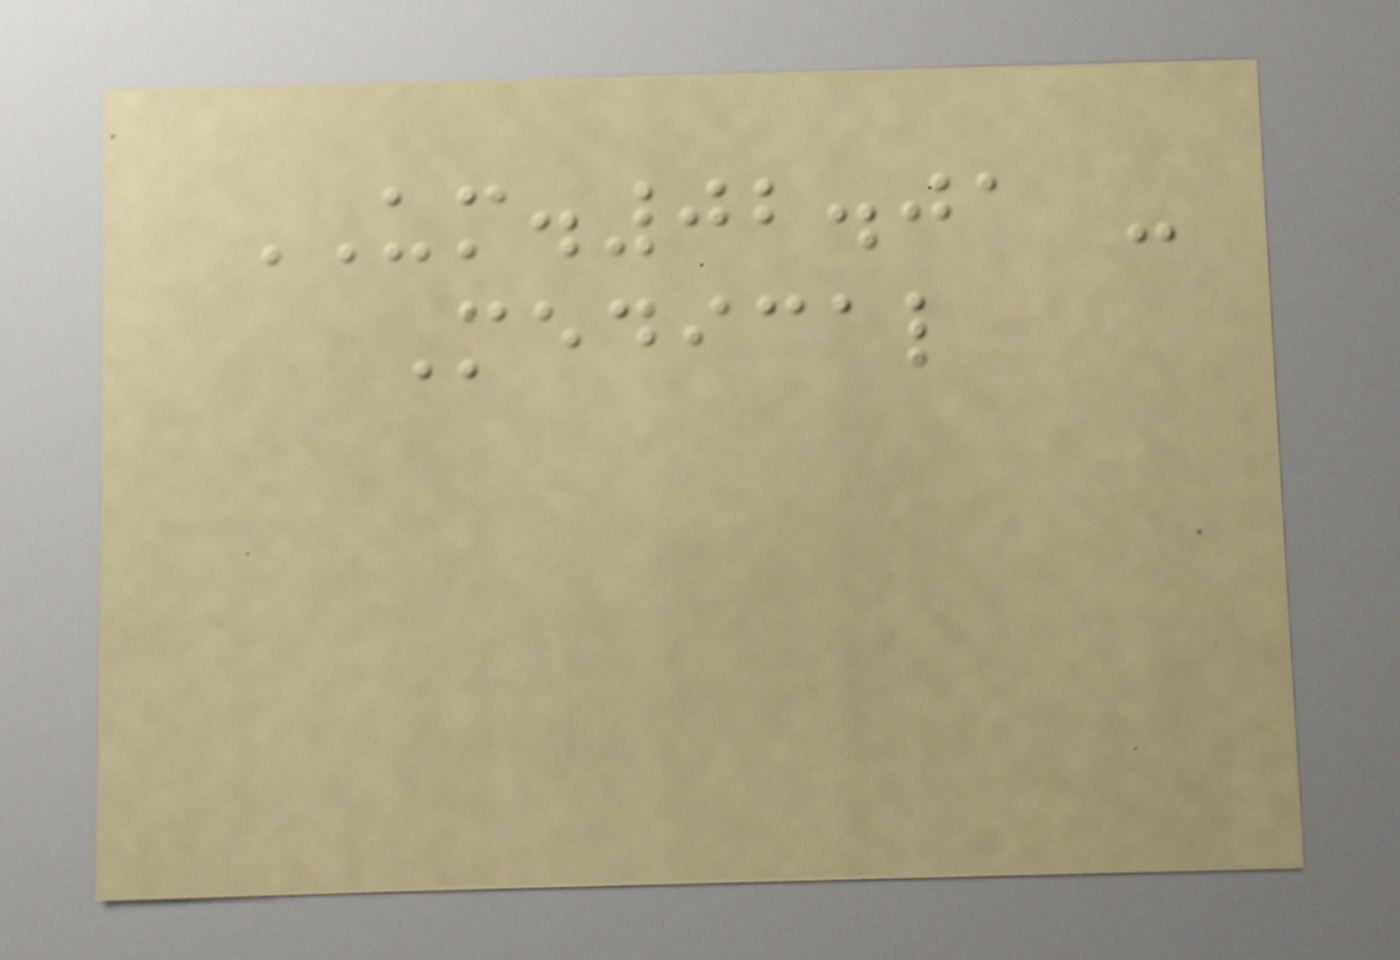UM.02.01 -
Medical
